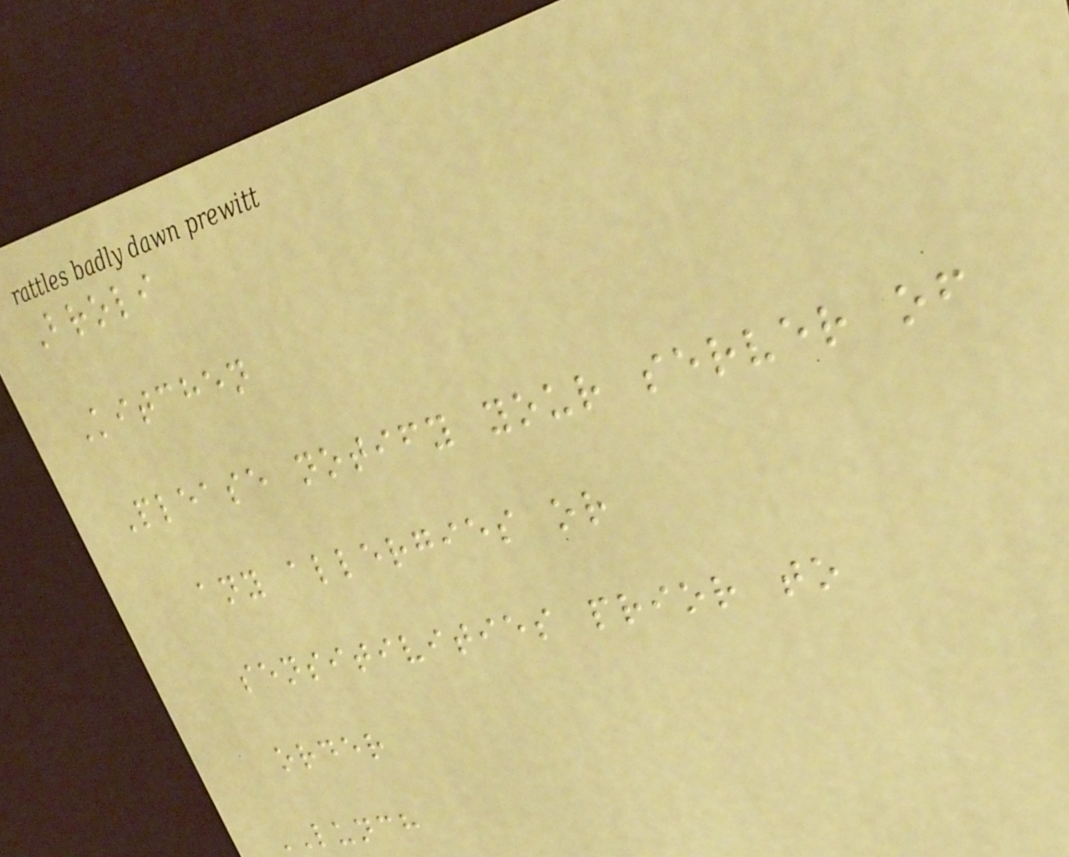Broli
Kitchen
Please notify your server of
any allergies or
sensitivities prior to
order
LUNCH
